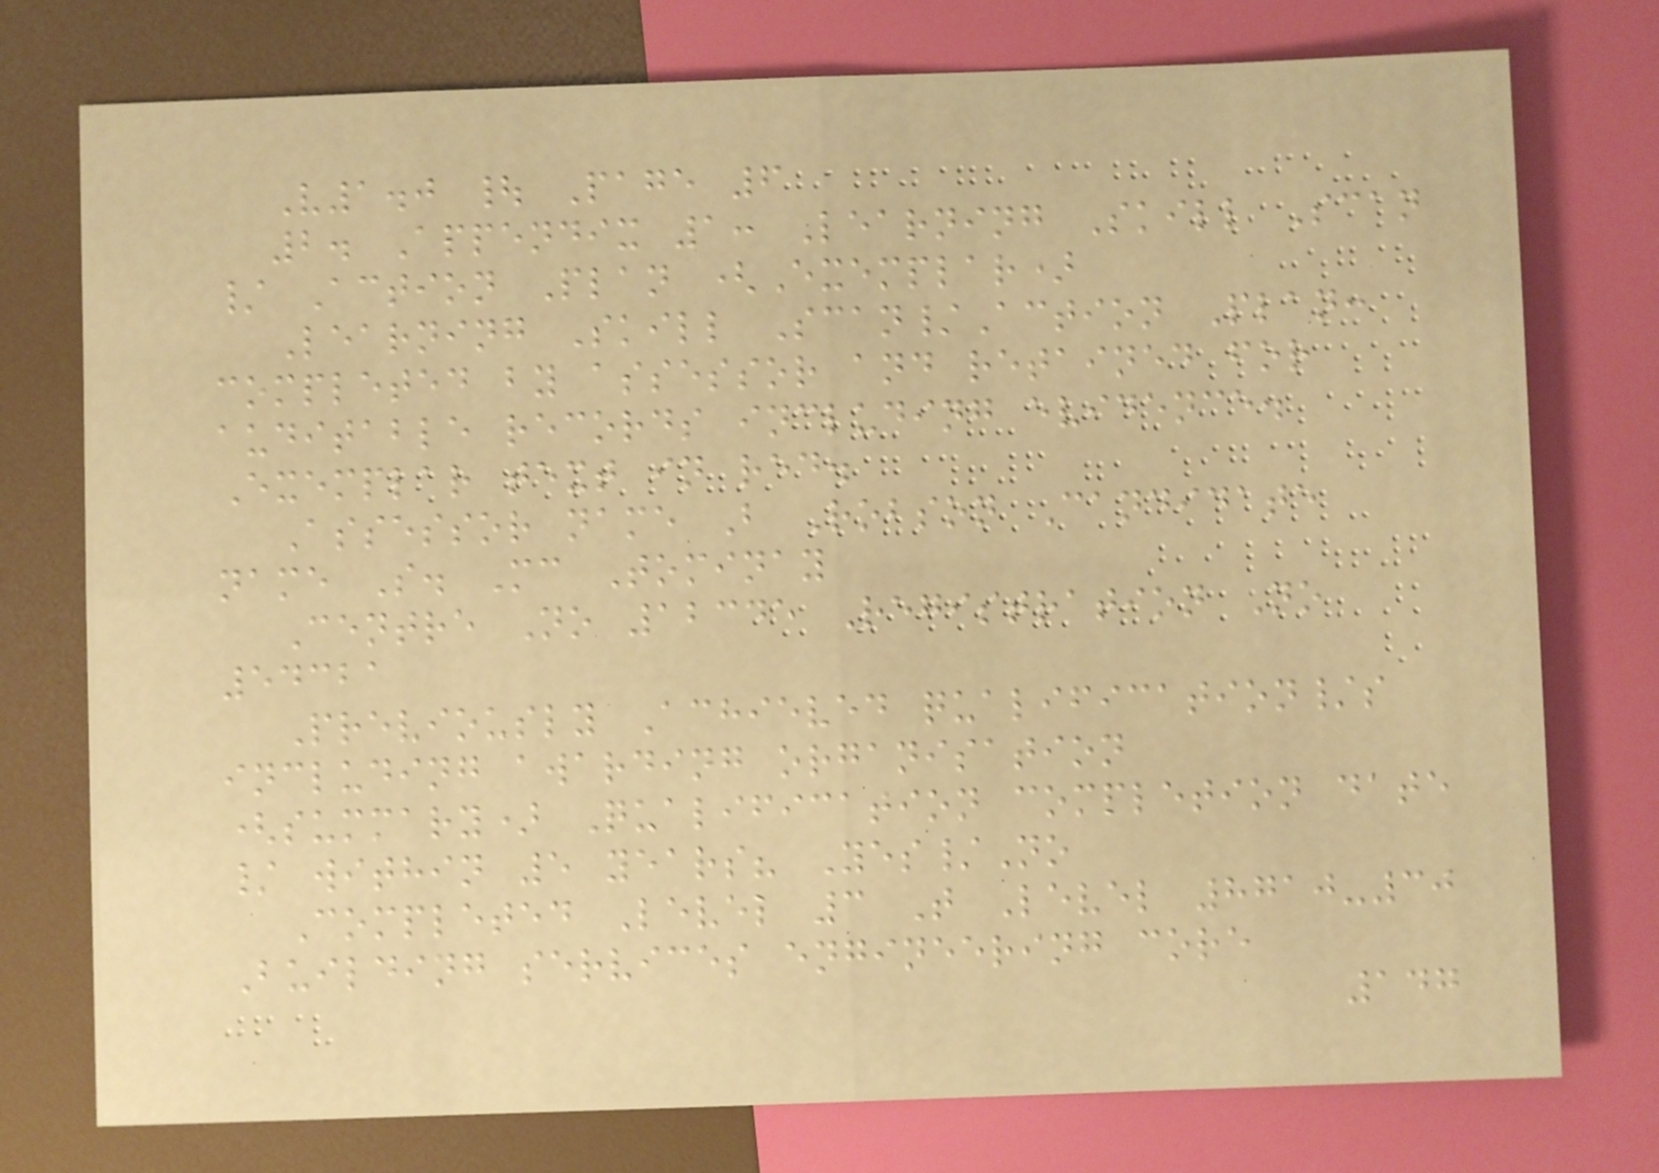V1.0 | Page 6
2. Appendix 1: Learning Skill Scan
/ Action Plan (Exemplar)
Learning Skill Scan/Action Plan:
completed by assessor and retained for
auditable records including evidence.
Exemplar text in red.
Assessor name B Robson Candidate
name S. Mc Tominay
Centre No 12345 Registration No
54321
Previously Achieved qualification/s
including awarding organisation
(summary) Qualification completion date
/ within 5 years? Yes/No
Completed Level 3 T Level 8710-30
Building services engineering core
147
